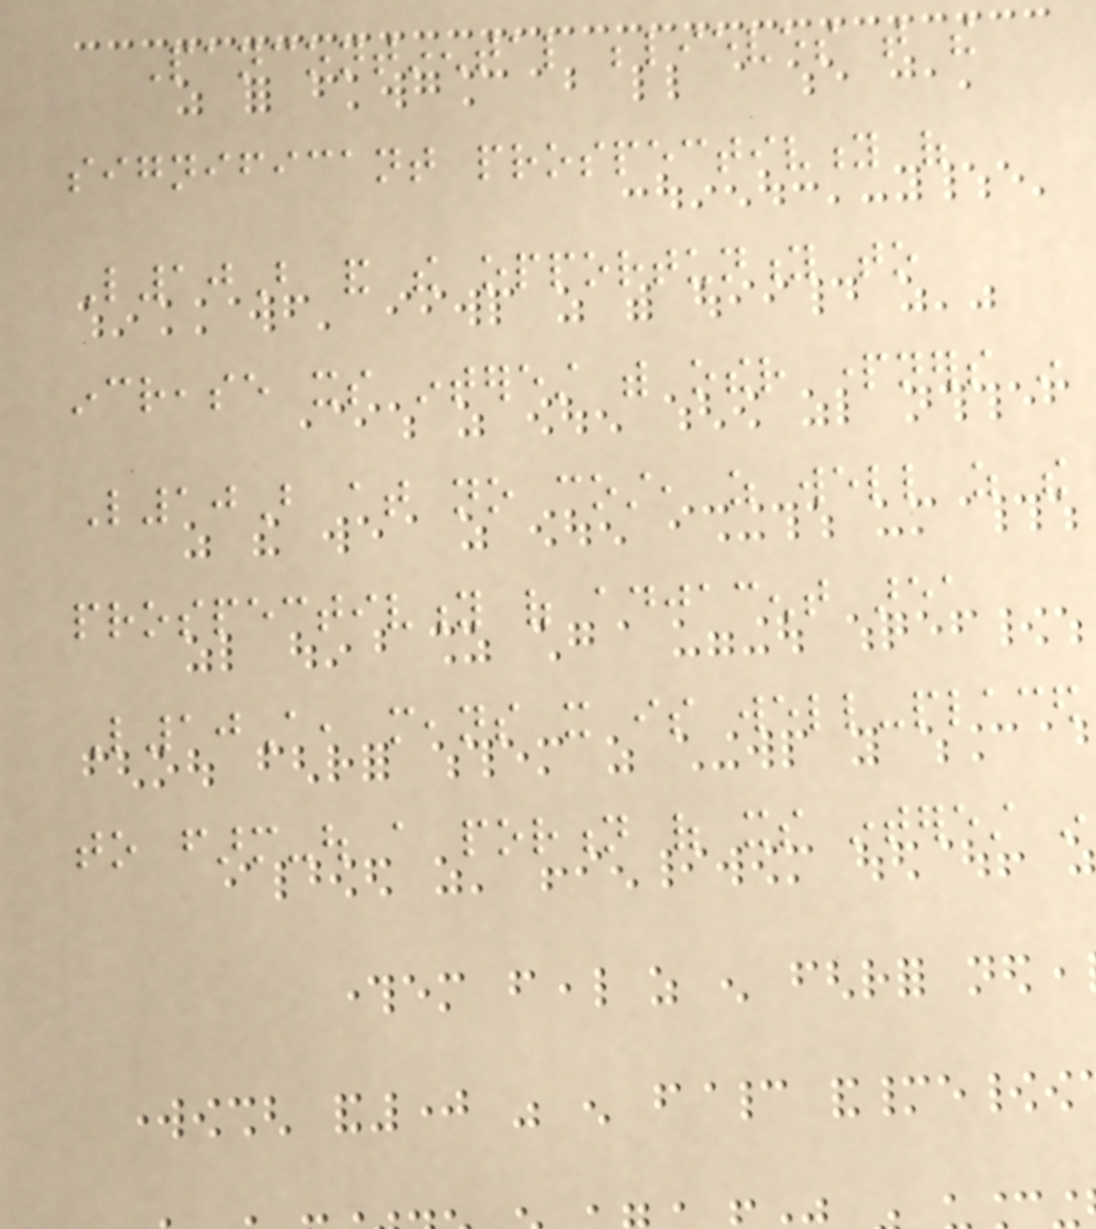Pancontinental believes that the
significant prospectivity of
L10B and the opportunity to
increase its interest with other partners in
L10B at no cost, as well as the
prospectivity of adjacent area
L10A, means it is well-placed
to farm-out a portion of its interest in
